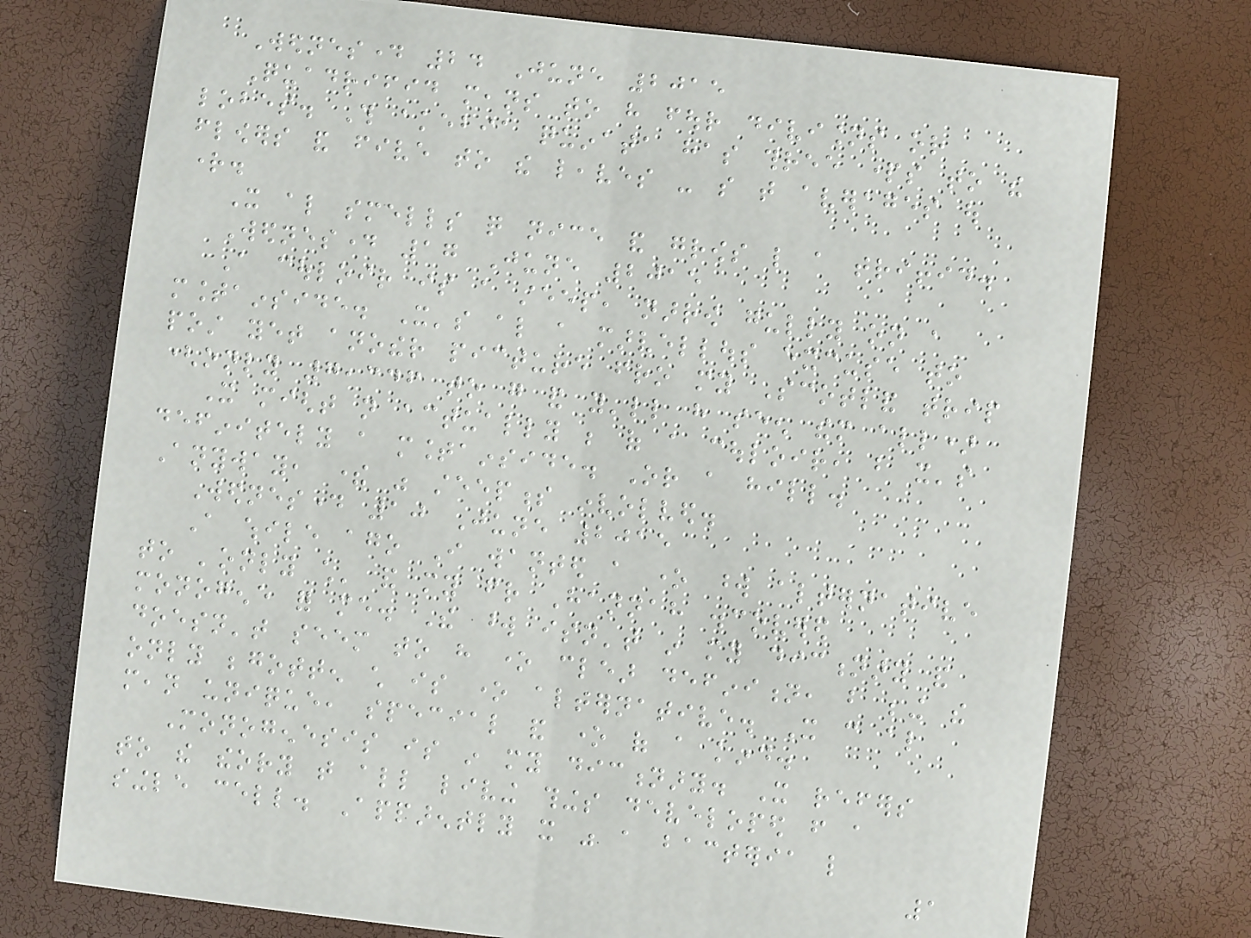Wednesday 24 June 2015
Quadrifid means to have four divisions or
lobes. This akebia quinata has three parts to the
flowers and five to the leaves - so that averages out
right.
It also smells quite nice and grows like a triffid.
Wednesday 17 June 2015
A couloir is a steep, narrow gully on a
mountainside. It's also a marvellous excuse to
post yet another picture fro my Scotland trip
(only 7,346 to go and you'll have seen them all)
It might not actually be of a couloir, but it's
definitely a mountainside. Or a hill.
Anyway, there was steepness involved.
Wednesday 10 June 2015
A while ago I wanted a one word alternative
to 'only child' and my friend Hannah discovered
monogene for me. The word isn't in my dictionary and
doesn't seem to have one clear definition, but being the
only begotten child is one alternative. It can also
mean unique, special and one of a kind.
Monogenesis is in my dictionary. It refers
to the theory that all living things developed from a
single cell. Apparently it was a bacteria like
1
